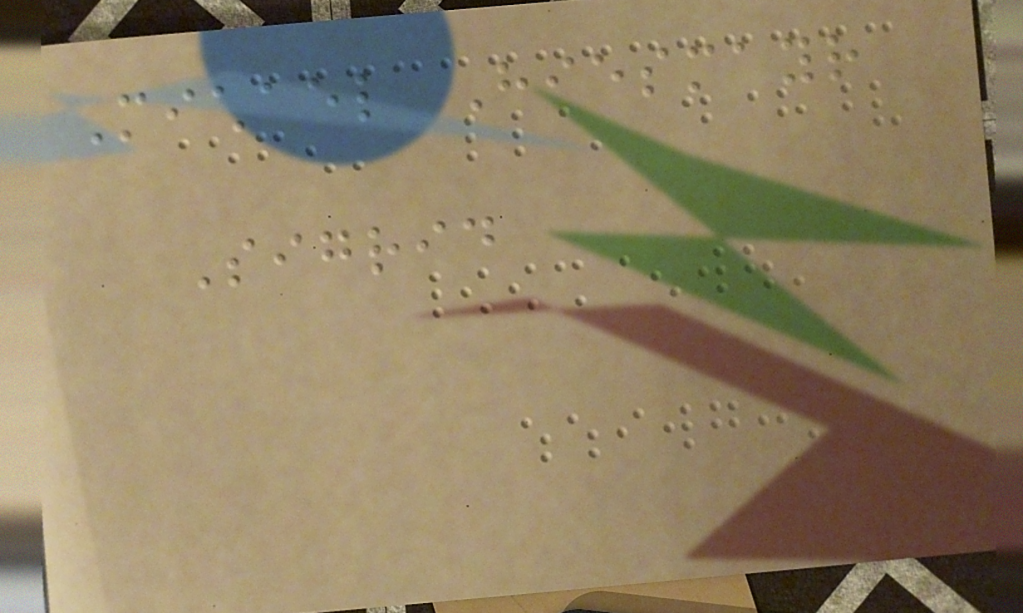Michael Hiesmayr
Sigrid
